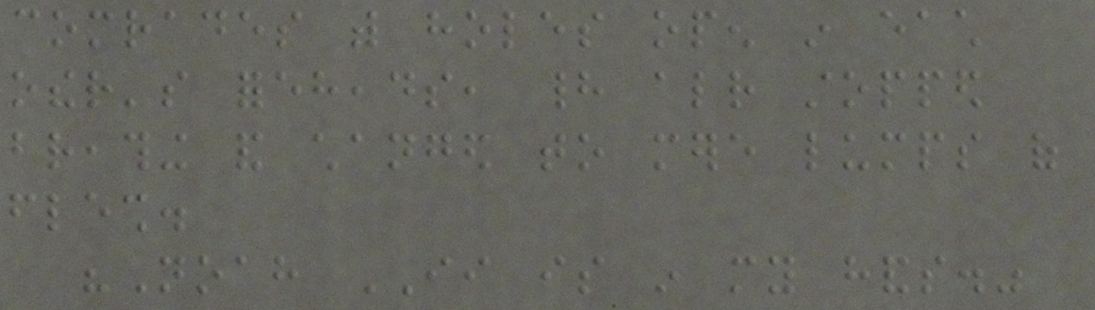comrades with holes open in each
other's foreheads, had already stopped
breathing and changed to mere lumps of
flesh.
"Noah II is in my hands."
